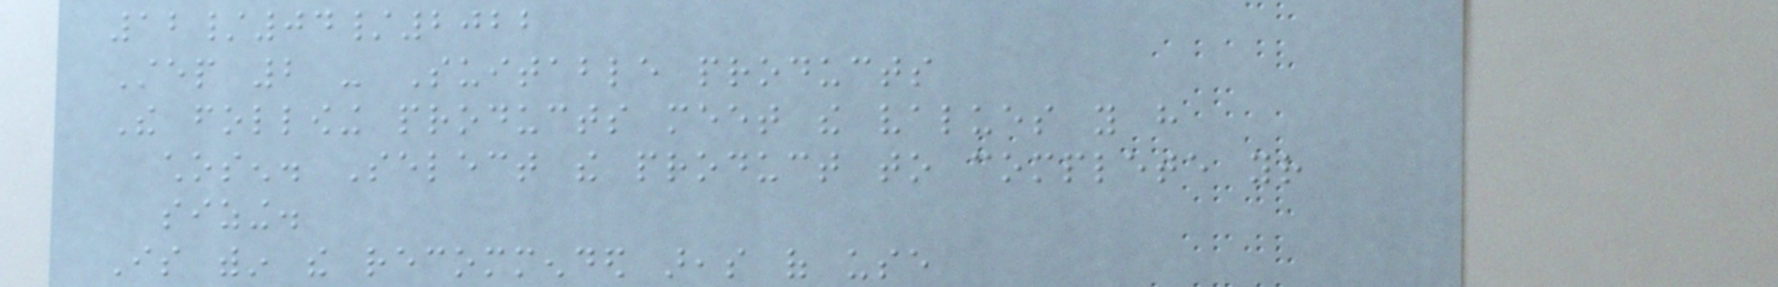12/04/2022
Step 2 - Suitable products
The following products meet the values you have
chosen. Select the product to complete your
sizing.
Is within the recommended areas of use
